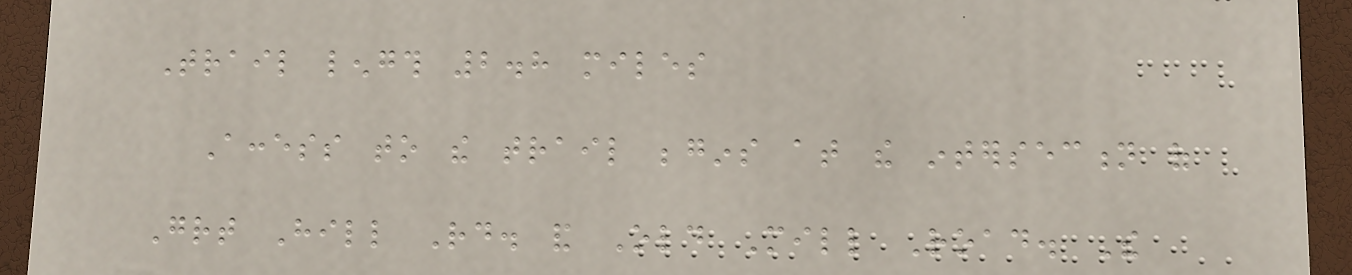Trail length 2.8 miles
Access to the trail begins at the intersection of
Great Hill Rd. and Old Mill Road. The
